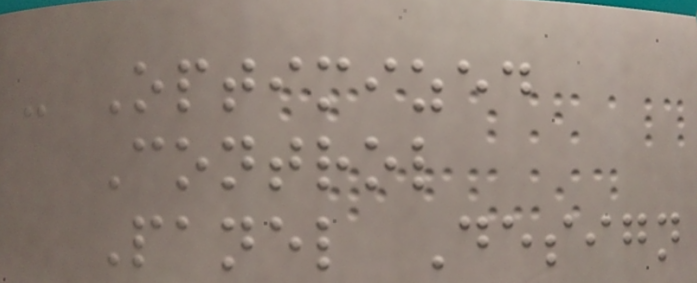- Optimized
Control
Panel Design
